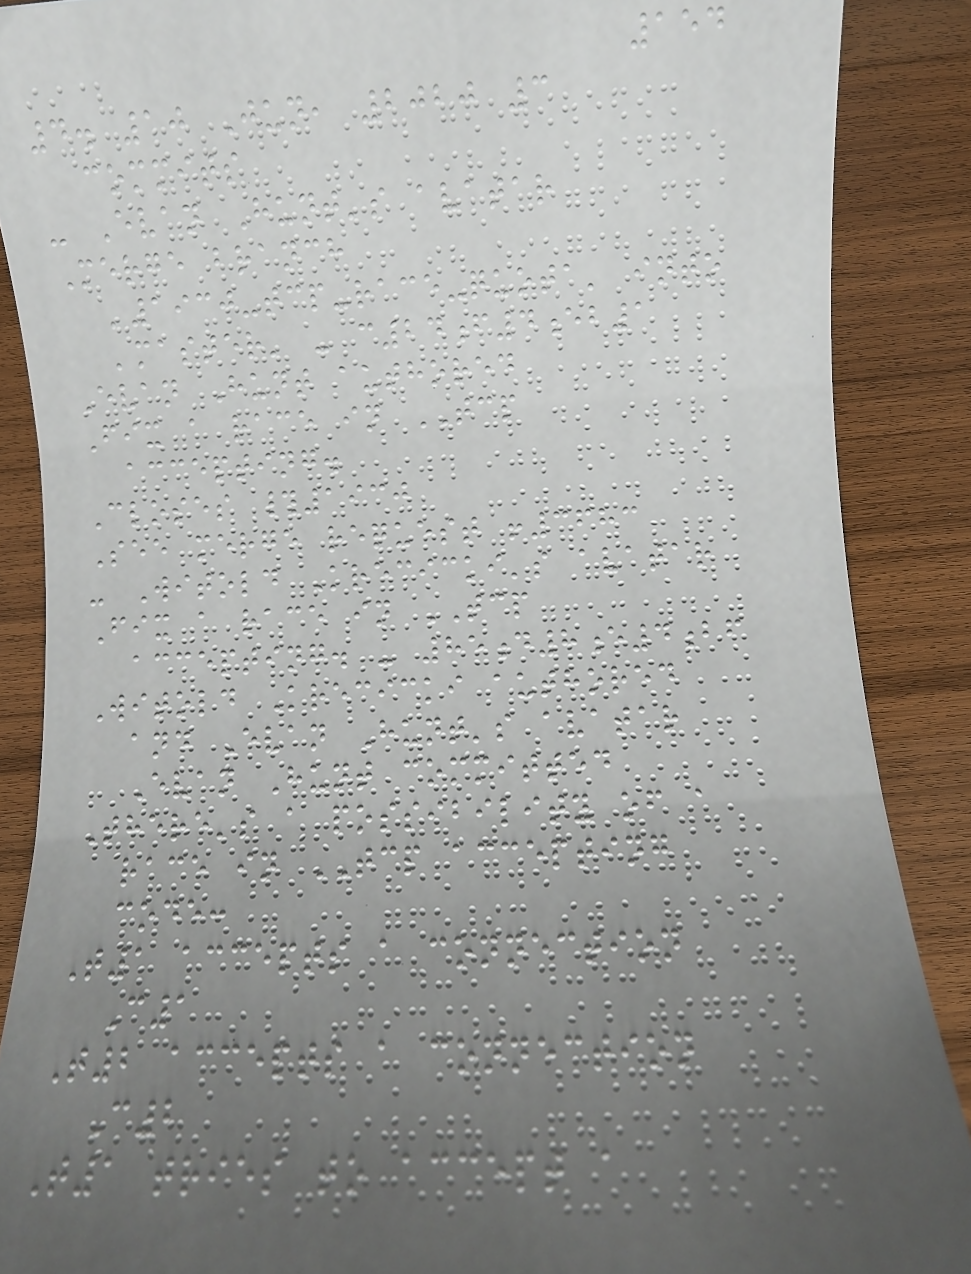154
4. 10 Jun, 2020 3
commits
- Evan Hunt's avatar
Merge branch
'1930-tcp-race-quota' into
'master' - c24f4eb1
Evan Hunt authored
Fix a race in TCP
accepting.
Closes #1930
See merge request !3683
- Witold Krecicki's avatar
Fix a race in TCP
accepting. - 85d8e4bf
Witold Krecicki authored
and Evan Hunt's avatar
Evan Hunt committed
There's a possibility of a
race in TCP accepting
code:
T1 accepts a connection
C1
T2 accepts a connection
C2
T1 tries to accept a
